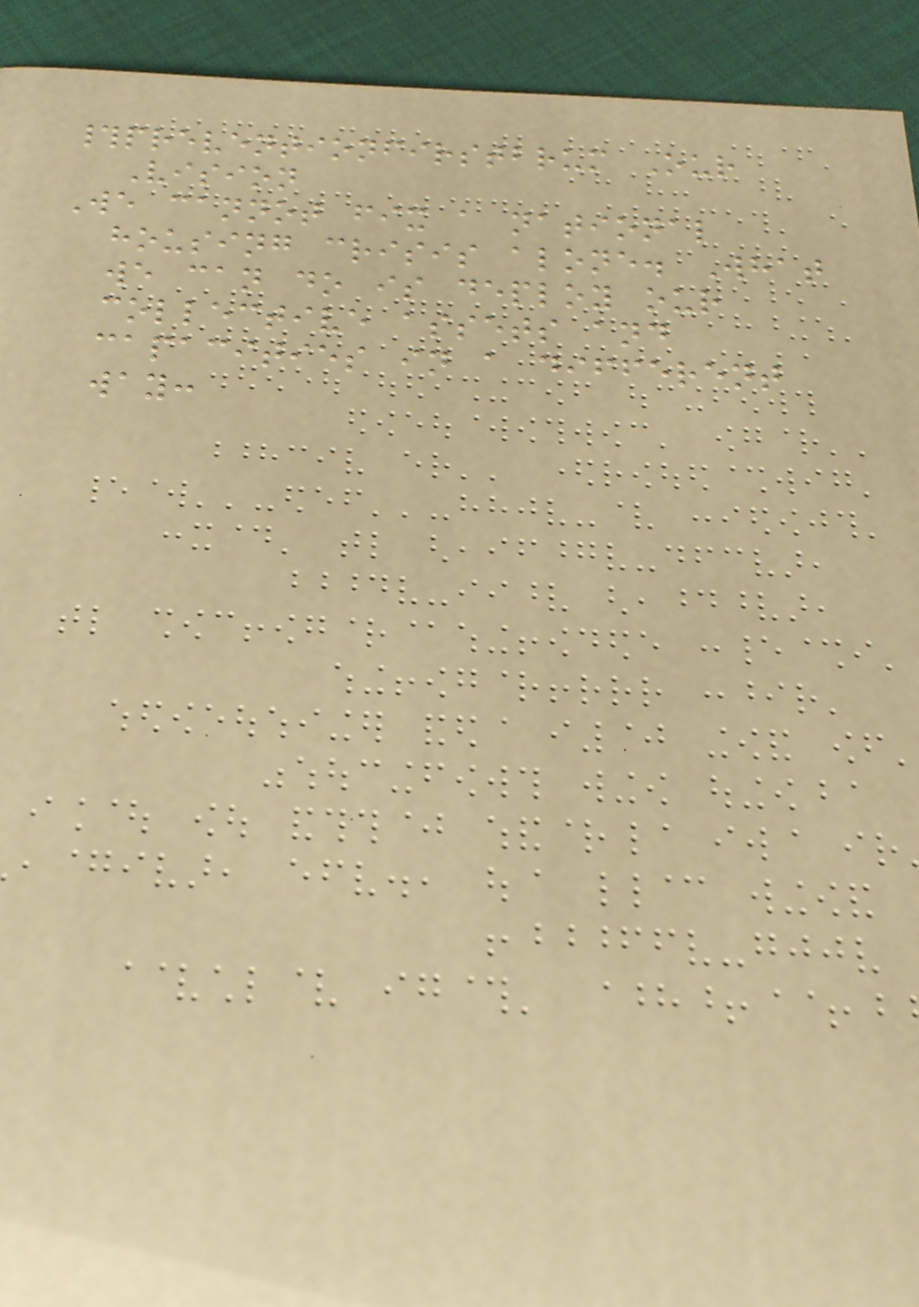#preventionfirstbrum Our
Vision
We cannot fix a national
housing crisis alone. What
we can do is deploy our
collective assets and
capacities in a different
way:
